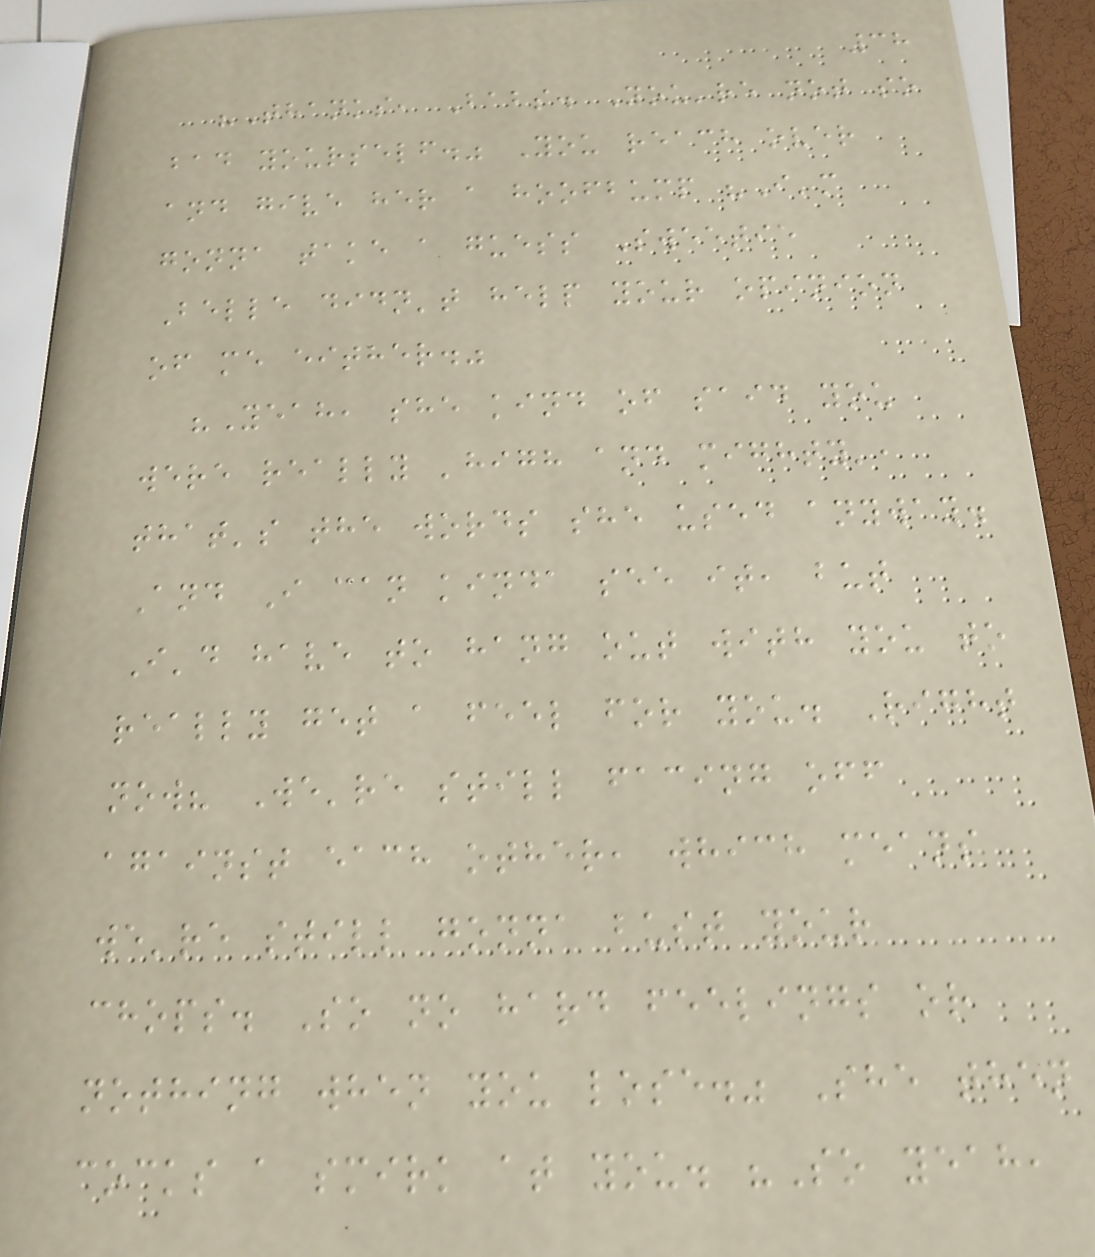38
"Thanks, Babs. You're not so
bad yourself." You reach over
and give her a hoofbump "I'm
gonna take a guess Sweetie
Belle didn't help your opinion
of me either."
"Yeah, she kind of said you
were really 'high and mighty',
that's the words she used anyway.
And I can kinda see it, but
I'd have to hang out with you to
really get a feel for you. Right
now? We're still facing off
against each other, which means
we're still gonna bust your
chops. So no hard feelings or
nothing when you lose." She then
cocks a smirk at you. "So yeah,
